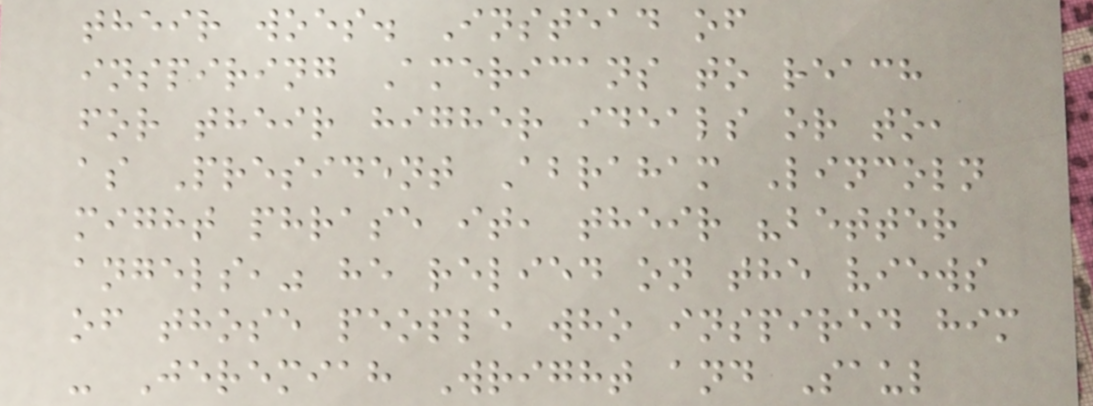their woes. Instead of
inspiring Americans to reach
for their higher ideals or to,
as President Abraham Lincoln
might phrase it, their "better
angels," he relied on the views
of those people who inspired him
- Jeremiah Wright and Saul
